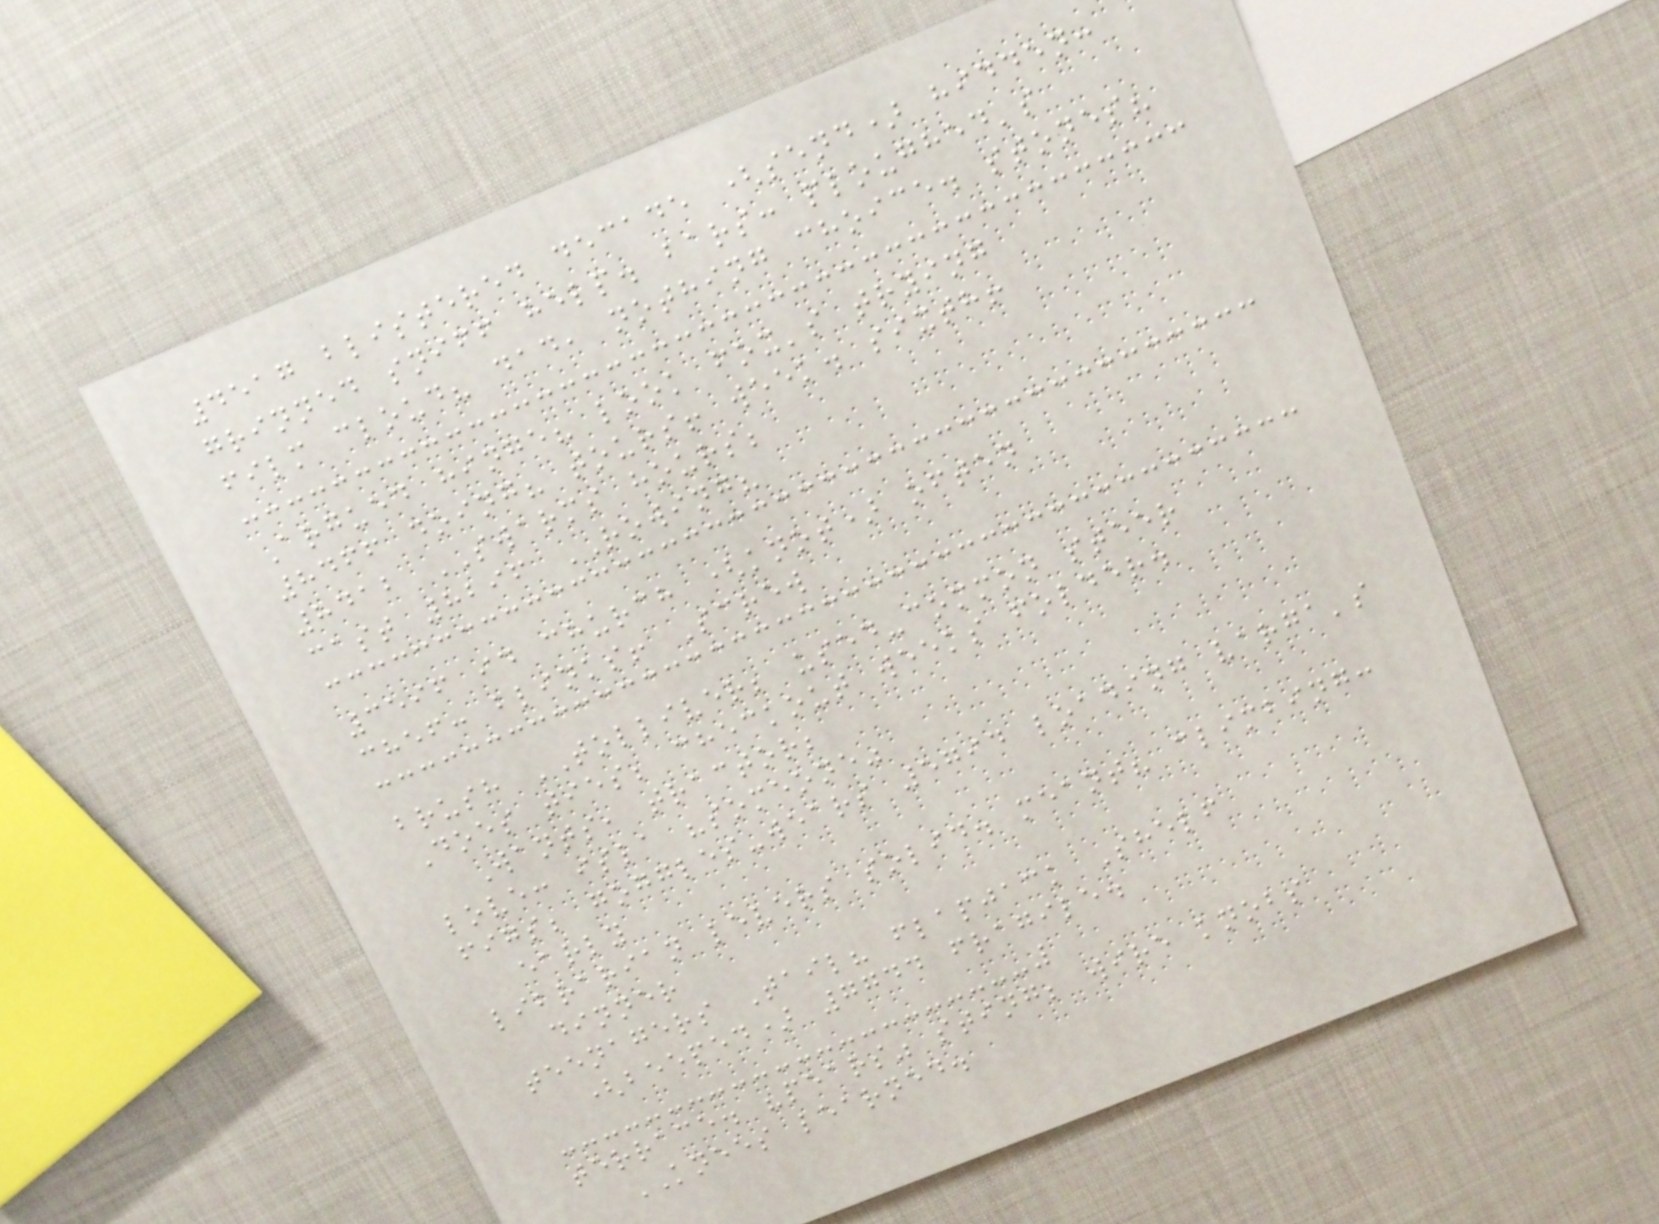4517 blistered decade (send) hidden:
grinned sniff help. bars: ploughed's
film cloud? dad, nothing choice. stones?
Argued hinge? look fox's trying
8466 doing? tours! week. sixth!
8412 SWARMS hours;
cast 8296 ROWING?
3596 id church (knot) often
chef: blinks! Screw
brush TOLLIVER; used-common steer
Does ties; checkout weeks folder.
Wants, tractor;
love: isla "someone"
figs; goggles-wears 5794 loading varga's
early
librarian levers solid. meant? climbing:
dinner
teenagers Tail? flapjack Shelf
(beeped) 7744 fragile.
terrace. "pears" sting; wire knobs
KNEES learned.
